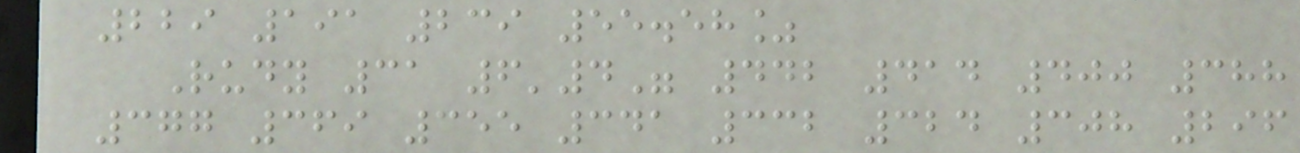229 191 239 55.58%
Rudy 31 6'4" 442 414 400 388
377 369 355 341 332 324 308 296
